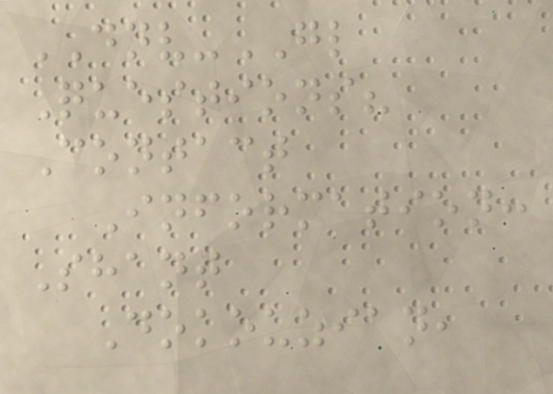DNV-GL
Questions?
Contact
Information:
Shant
Dokouzian,
